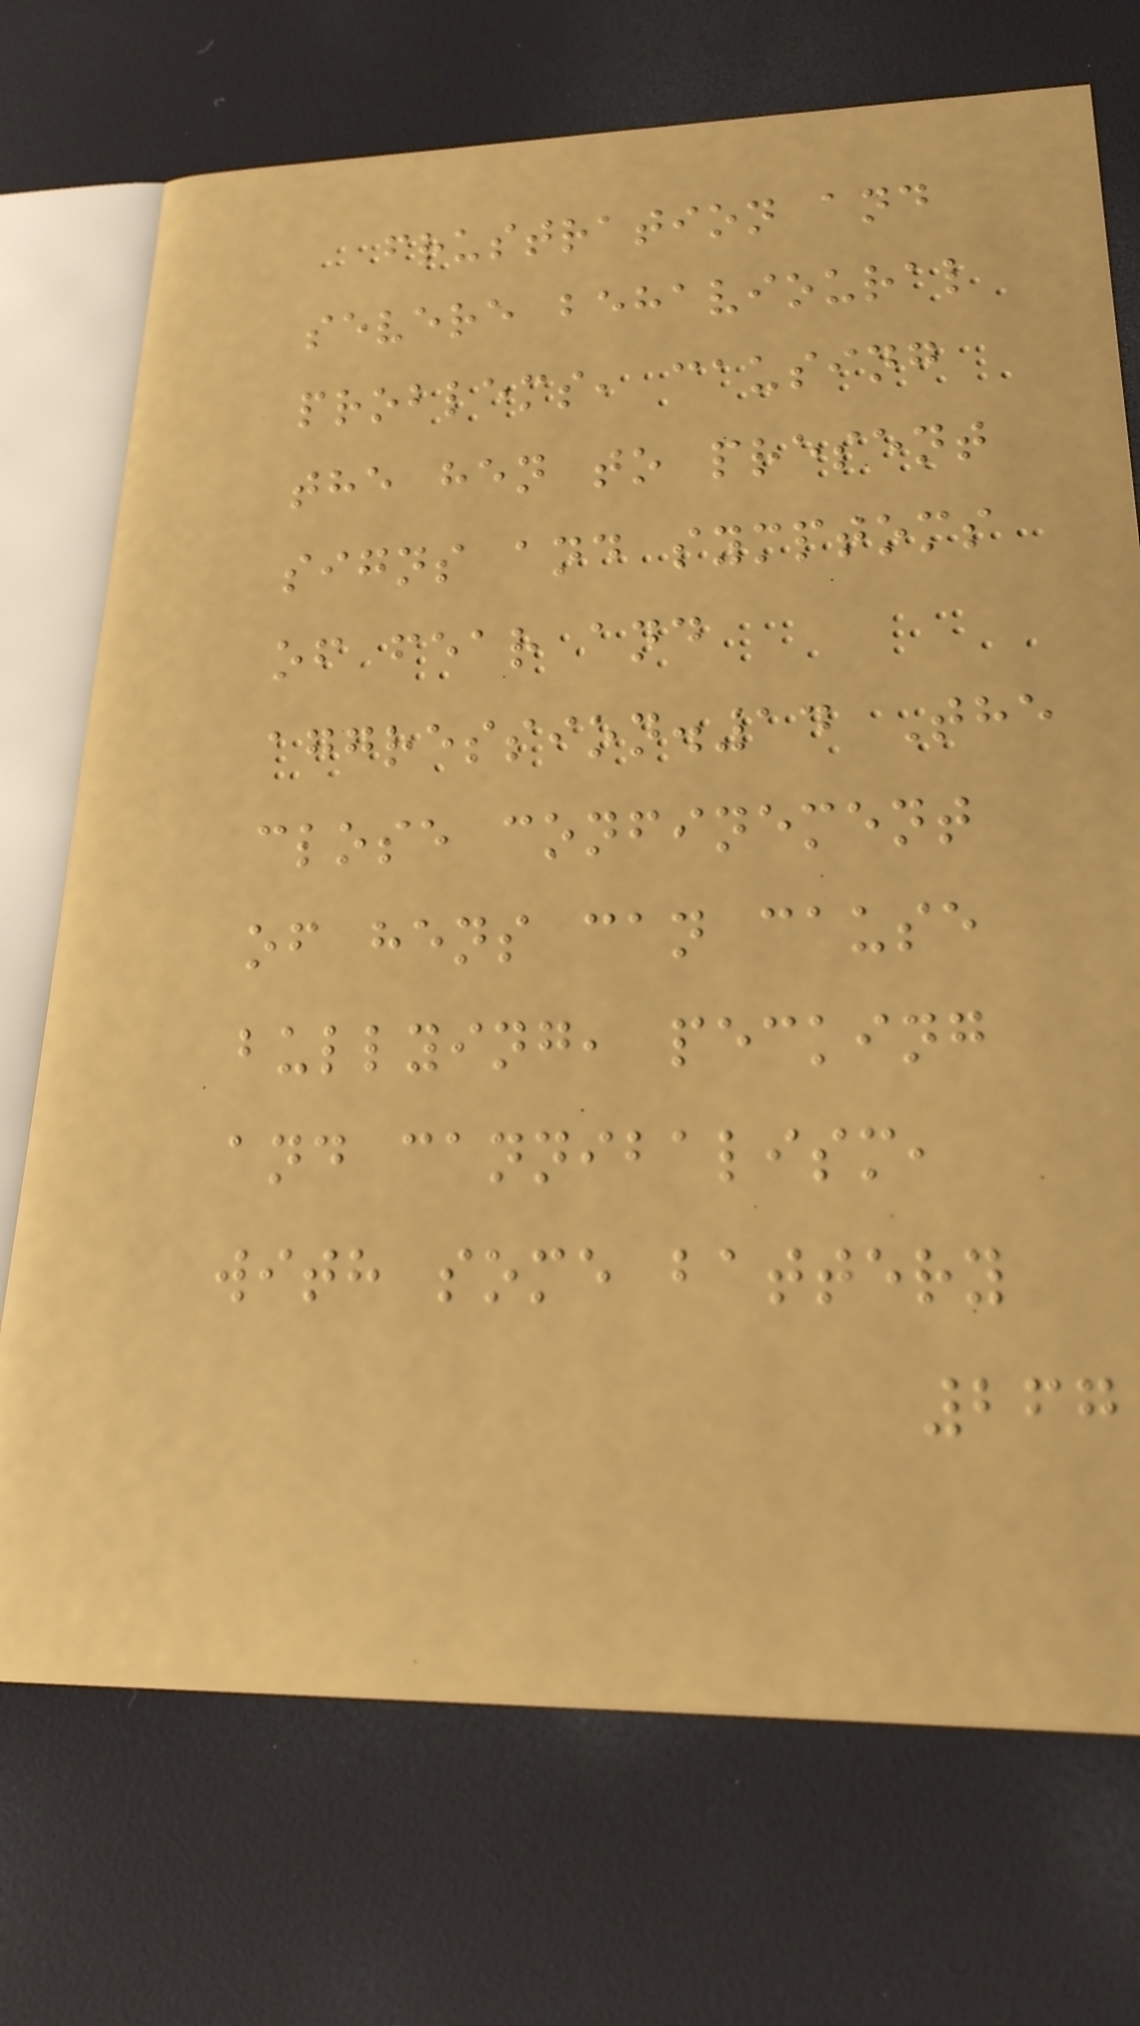frustration and
severe behavioural
problems, causing
the hen to present
signs and symptoms
of fear and
aggression.14 The
close confinement
of hens can cause
bullying, pecking
and cannibalism,
with some battery
267
